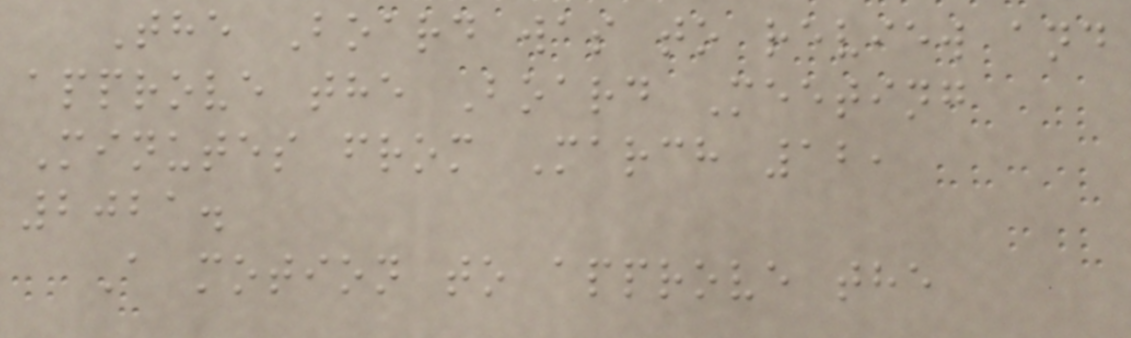The Board was to review and
approve the Board Meeting
Minutes from March 12,
2021.
A motion to approve the
